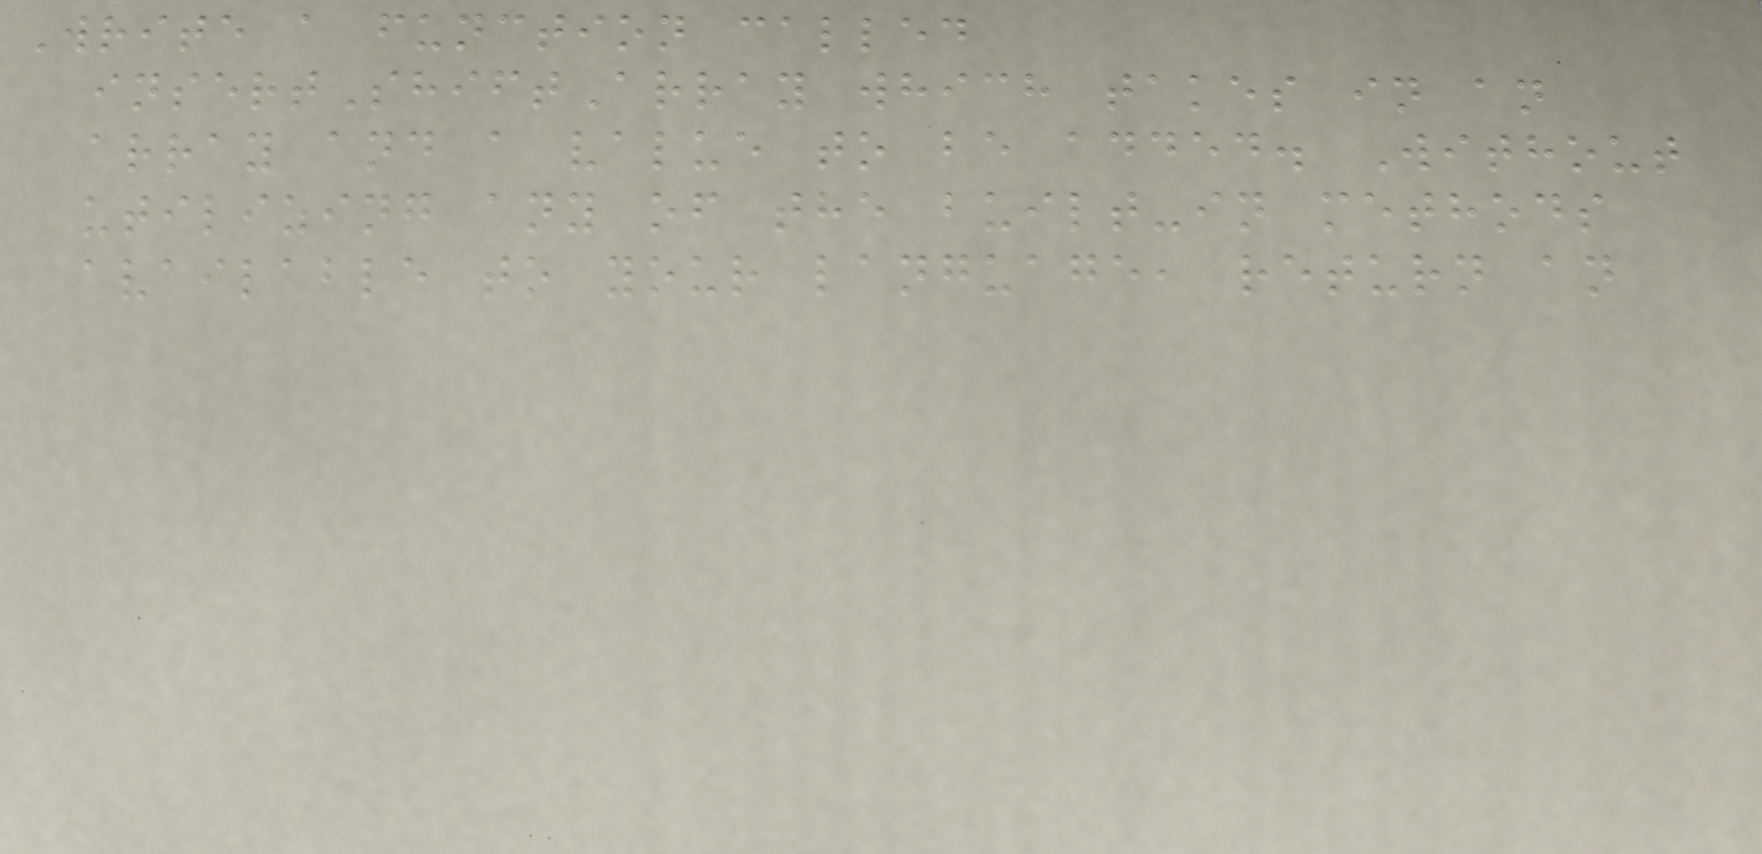Write a function called
insertShiftArray which takes in an
array and a value to be added. Without
utilizing any of the built-in methods
available to your language, return an
